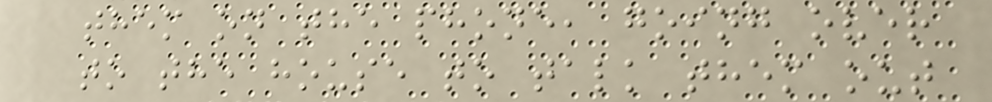them on the phone, going over
to the house to talk them out
